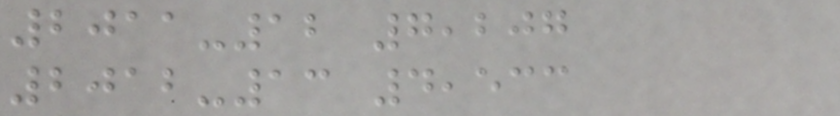2011-12 7,207
2012-13 4,533
